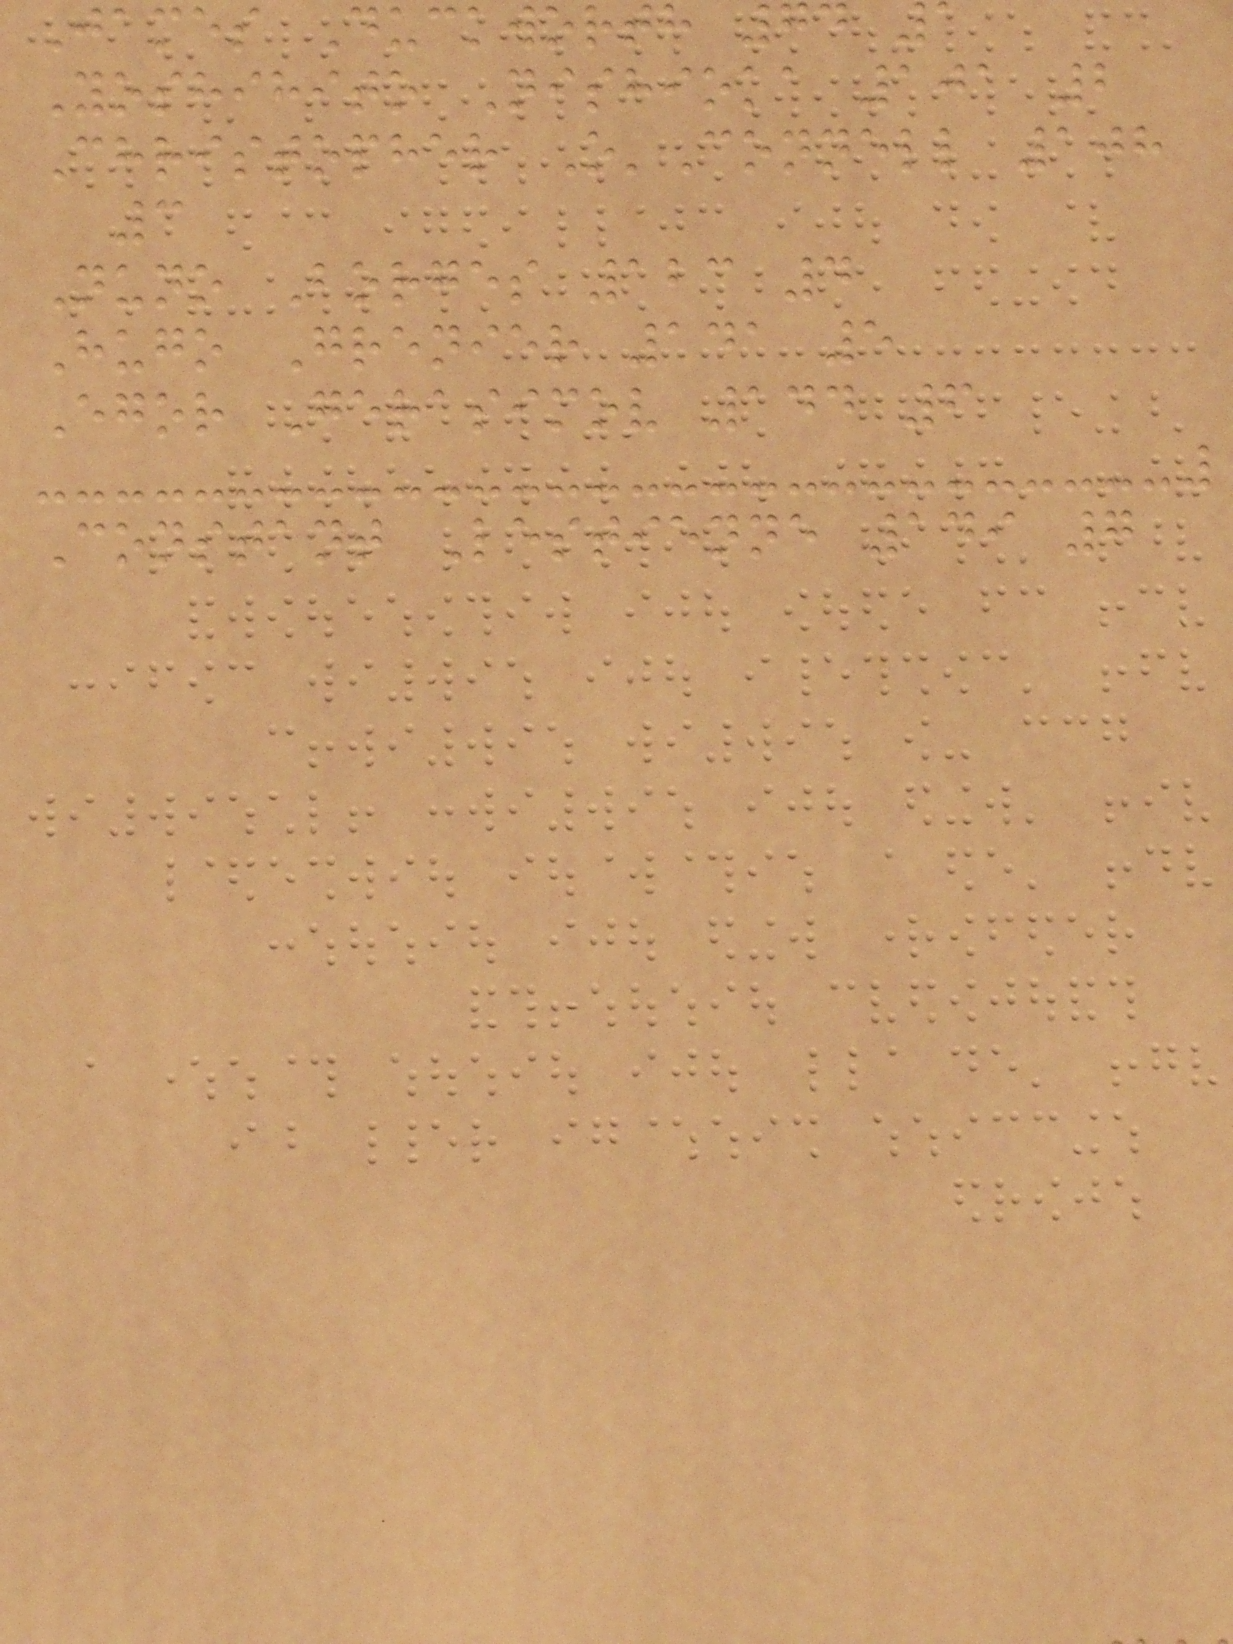James Duckworth 74 1
Yoshihito Nishioka 101 2
Christopher O'Connell 108
3
Nuno Borges 123 4
Hugo Grenier 141 5
Egor Gerasimov 144 6
Constant Lestienne 149 7
